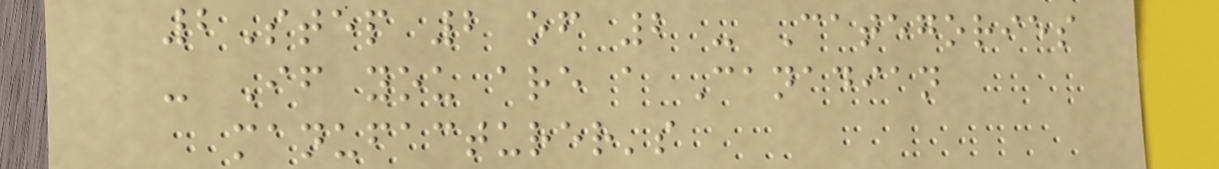2Step 2 of 2 - Categories
- If you are a Canadian
manufacturer's
